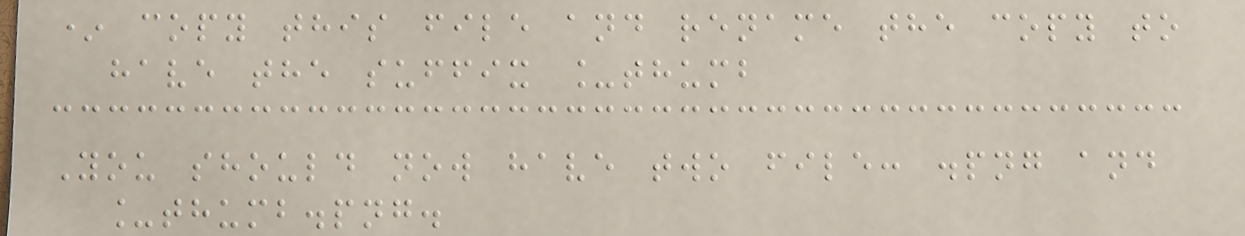* copy this file and rename the copy to
have the suffix _thumb
You should now have two file: .png and
_thumb.png.
